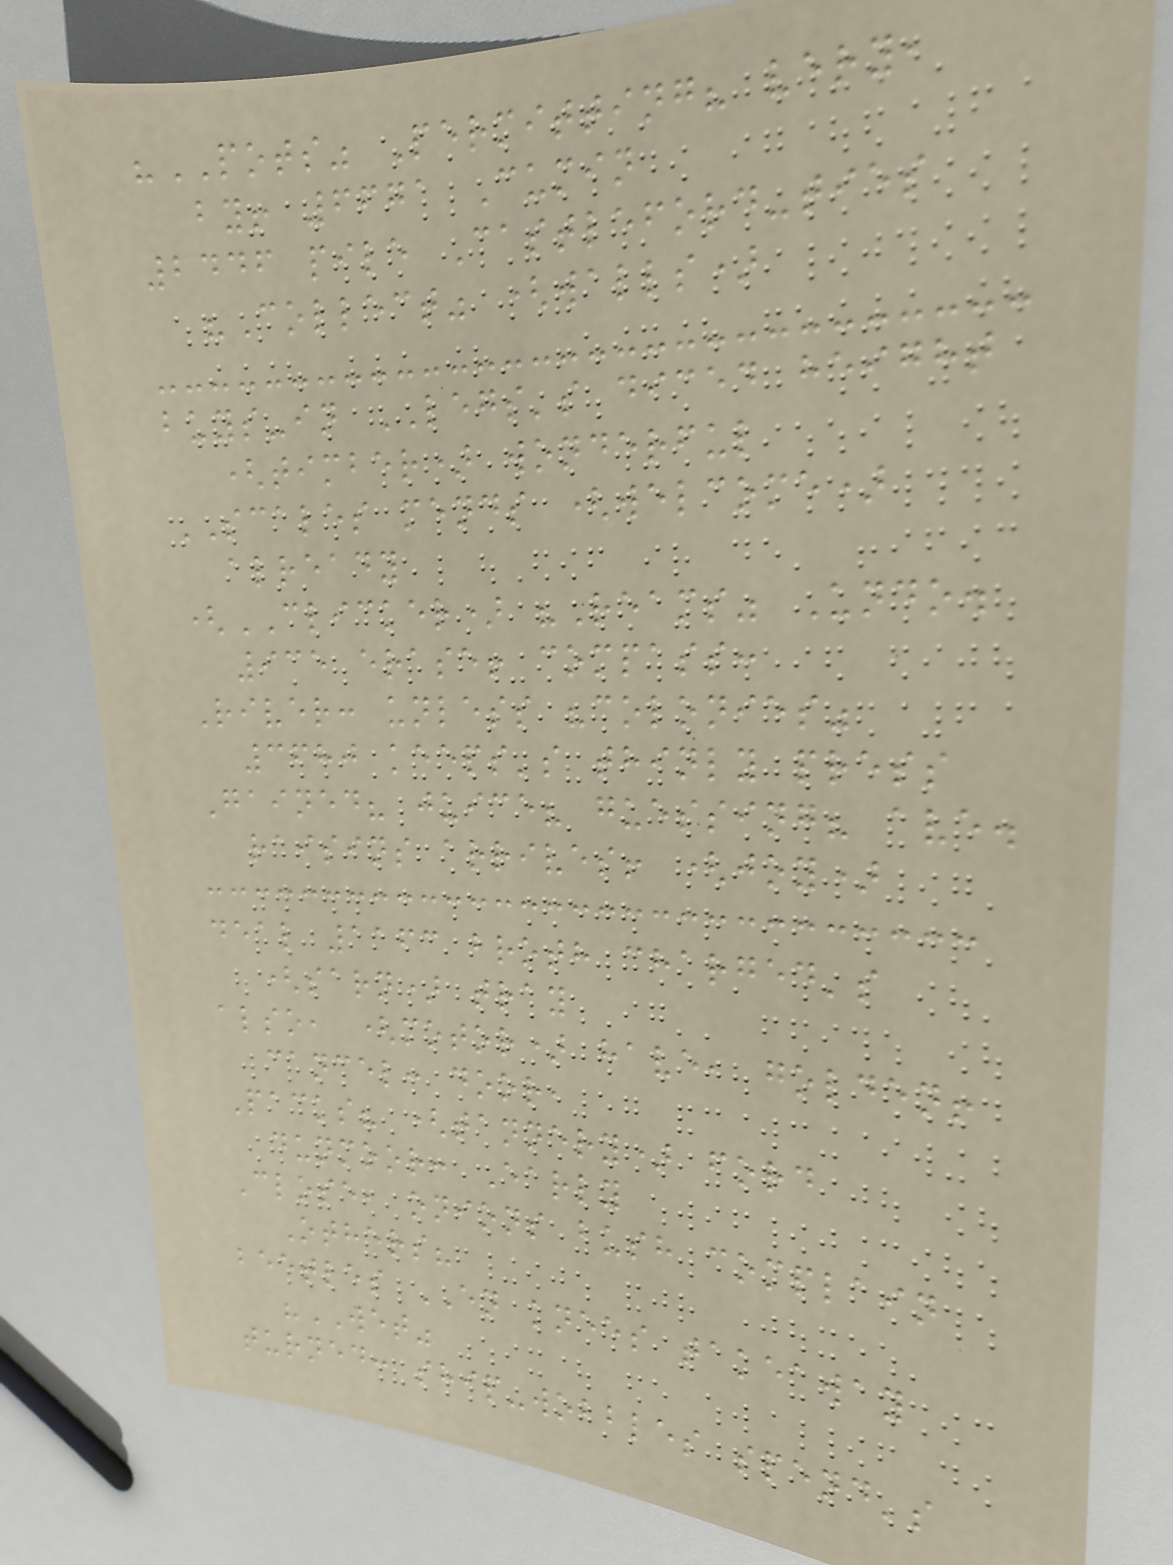"POTS" Permitting? very,
by! 6671 Cumin
2446 pile Castleford-ties
"Collect" (walls)
buys-in LEGS's diced height
(timber) wonderful
SCALES mends (welcome)
already
(CLICKER) "Reams" Undo.
935 erase! compass:
River: unless "colonies"
3680 keeps's thinly press
Gained? juice? guessing? ave.
raisins arrives! (joy)
deal 1163 broth charged's
(sarn) tray
also, (motor) have, golden!
cancel: door,
Packs? (tannery) ford
dunmoor: Early
Close, onions bush complain
Others?
beetles EN knees takeaway
"WET"
turned: ship-wobbles spend's
